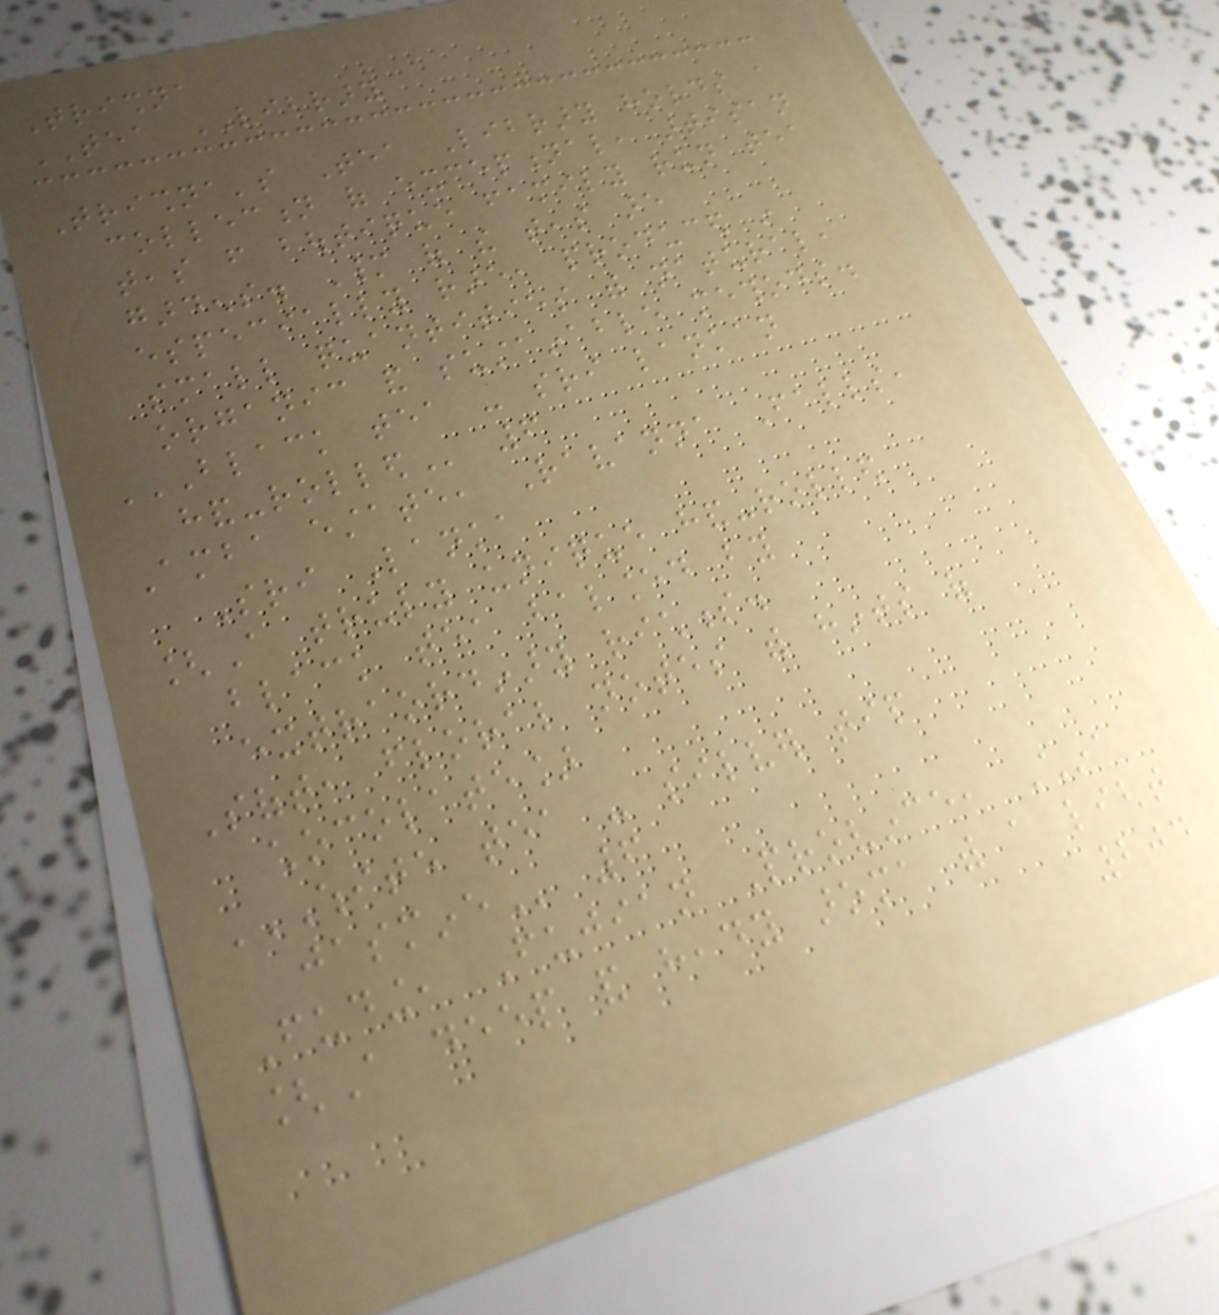Trishna
TEA LIBRARY
Trishna's Tea Library holds a
collection of exceptional, artisan
teas from boutique family run tea
gardens. Many of the teas are
especially rare, produced in
small quantities with natural,
organic and sustainable methods.
BLACK TEA - SRI LANKAN
HAND-ROLLED 6
Amba estate, Ravanna Falls,
Sri Lanka
[A truly unique hand-rolled
black tea balanced by
extraordinary richness.
Soft, floral notes with hints of
chocolate]
WHITE TEA - SILVER TIP
JASMINE 6
Fuding, Fujian Province, China
[A deep and heady aroma with a light
204
